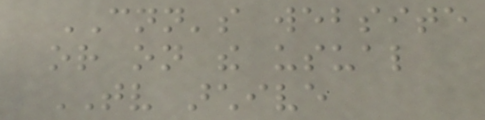CNN's website
or on the usual
TV archive
